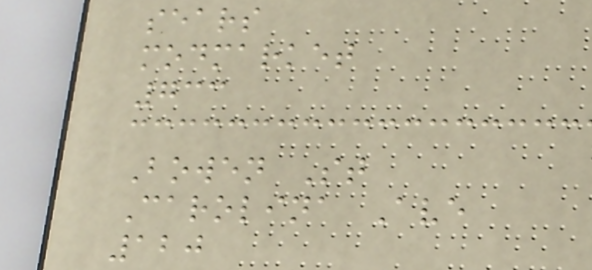sears
modmarket
733
Bowen St
Carolina Ave
120
